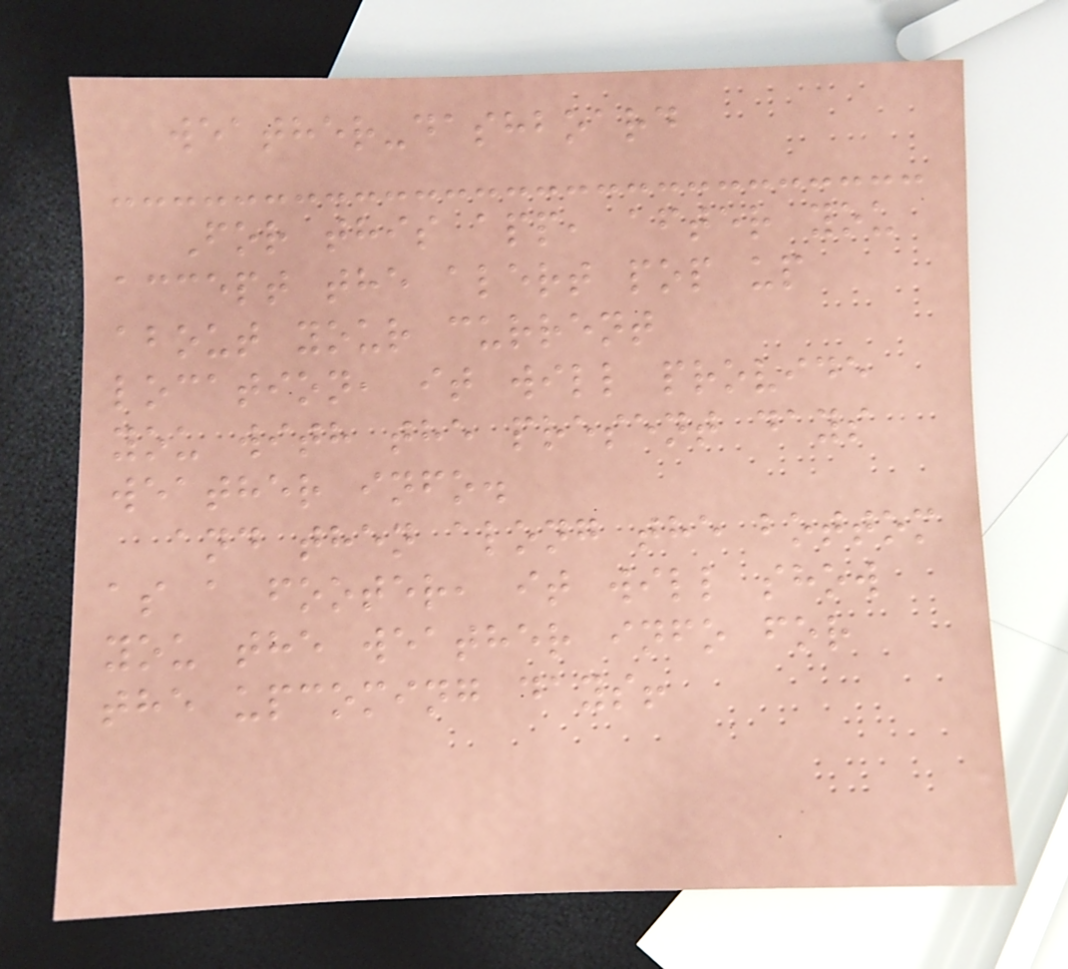weather-dashboard
For this app, after you
accept the alert pop up
about your current
location, it will provide
you with the present days
weather info.
and then along the bottom
as a footer, it will show
you the weather info for
the upcoming days!
